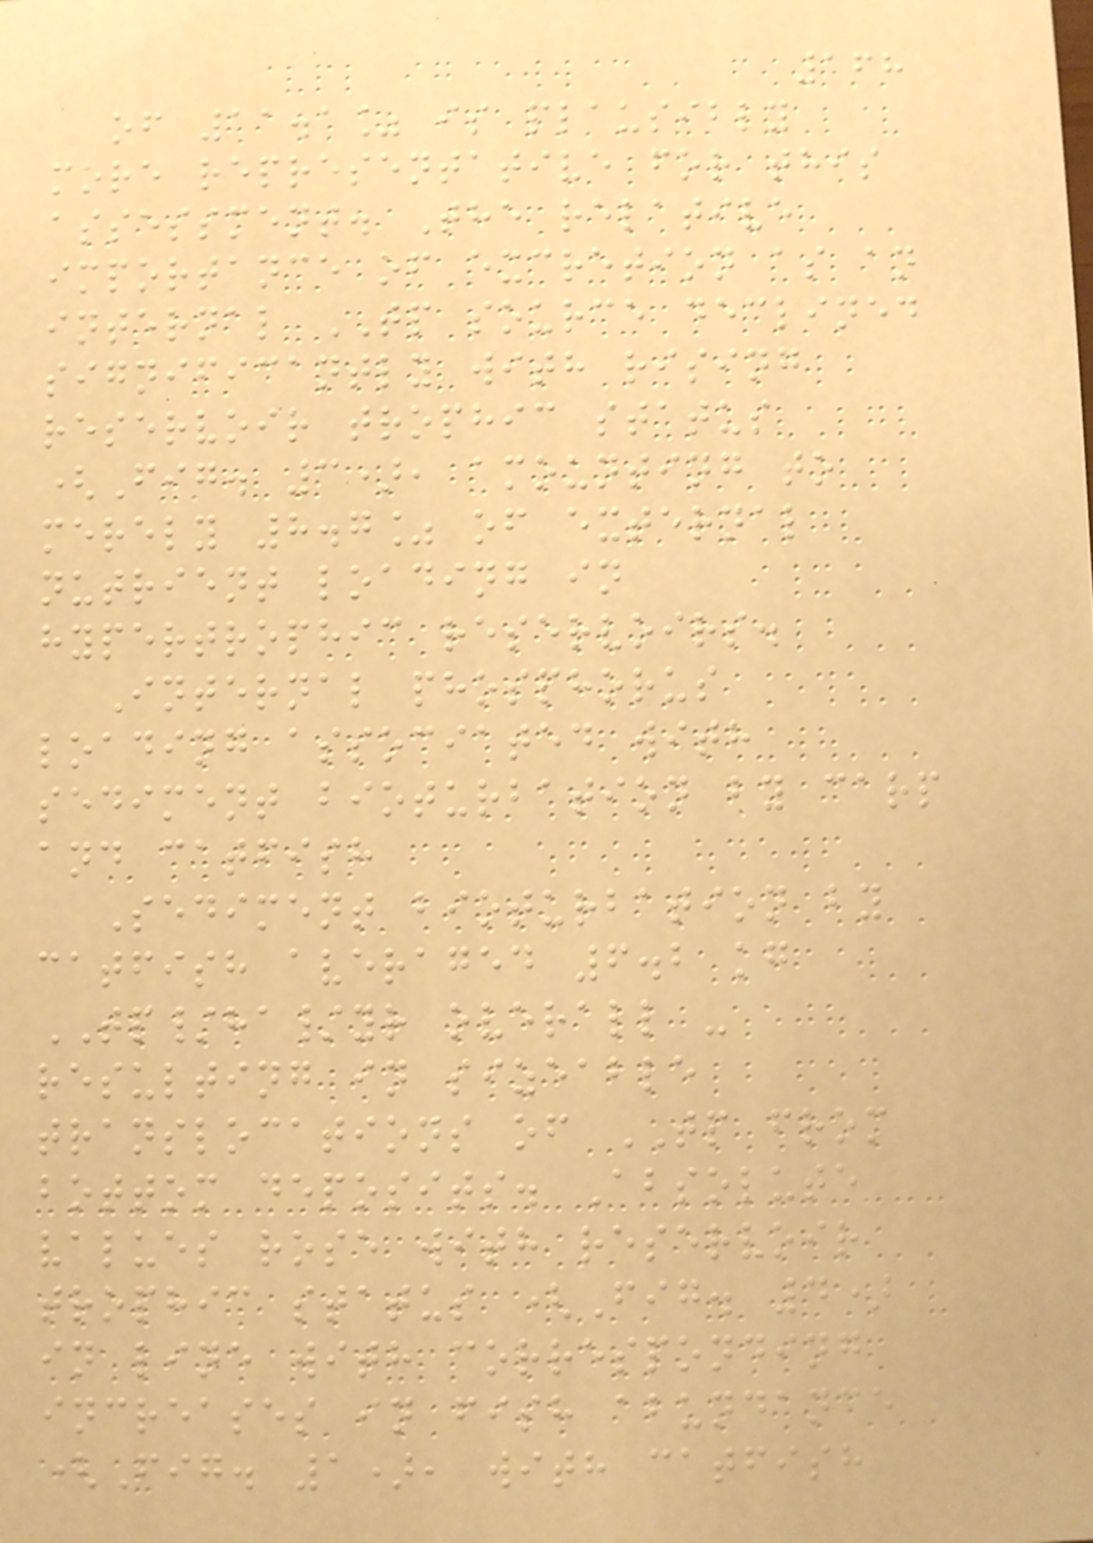168
of 11.1% is plausibly
more representative for this
assessment. The relative
importance of excretion as an
internal TP source declined
significantly with rising
reservoir trophic status
(Fig. 3), amounting to
merely 8.7% of external
nutrient loading in
hypertrophic reservoirs.
Internal phosphorus
loading associated with
sediment bioturbation by carp
and catfish
Sediment bioturbation by
catfish averaged 6.2 kg
TP/ha/yr overall -
resulting in sizeable
translocations of TP from
bottom deposits. Absolute
values rose with reservoir
trophic status (Fig. 4)
in line with corresponding
increases in fish abundance
(Fig. 1), with catfish
